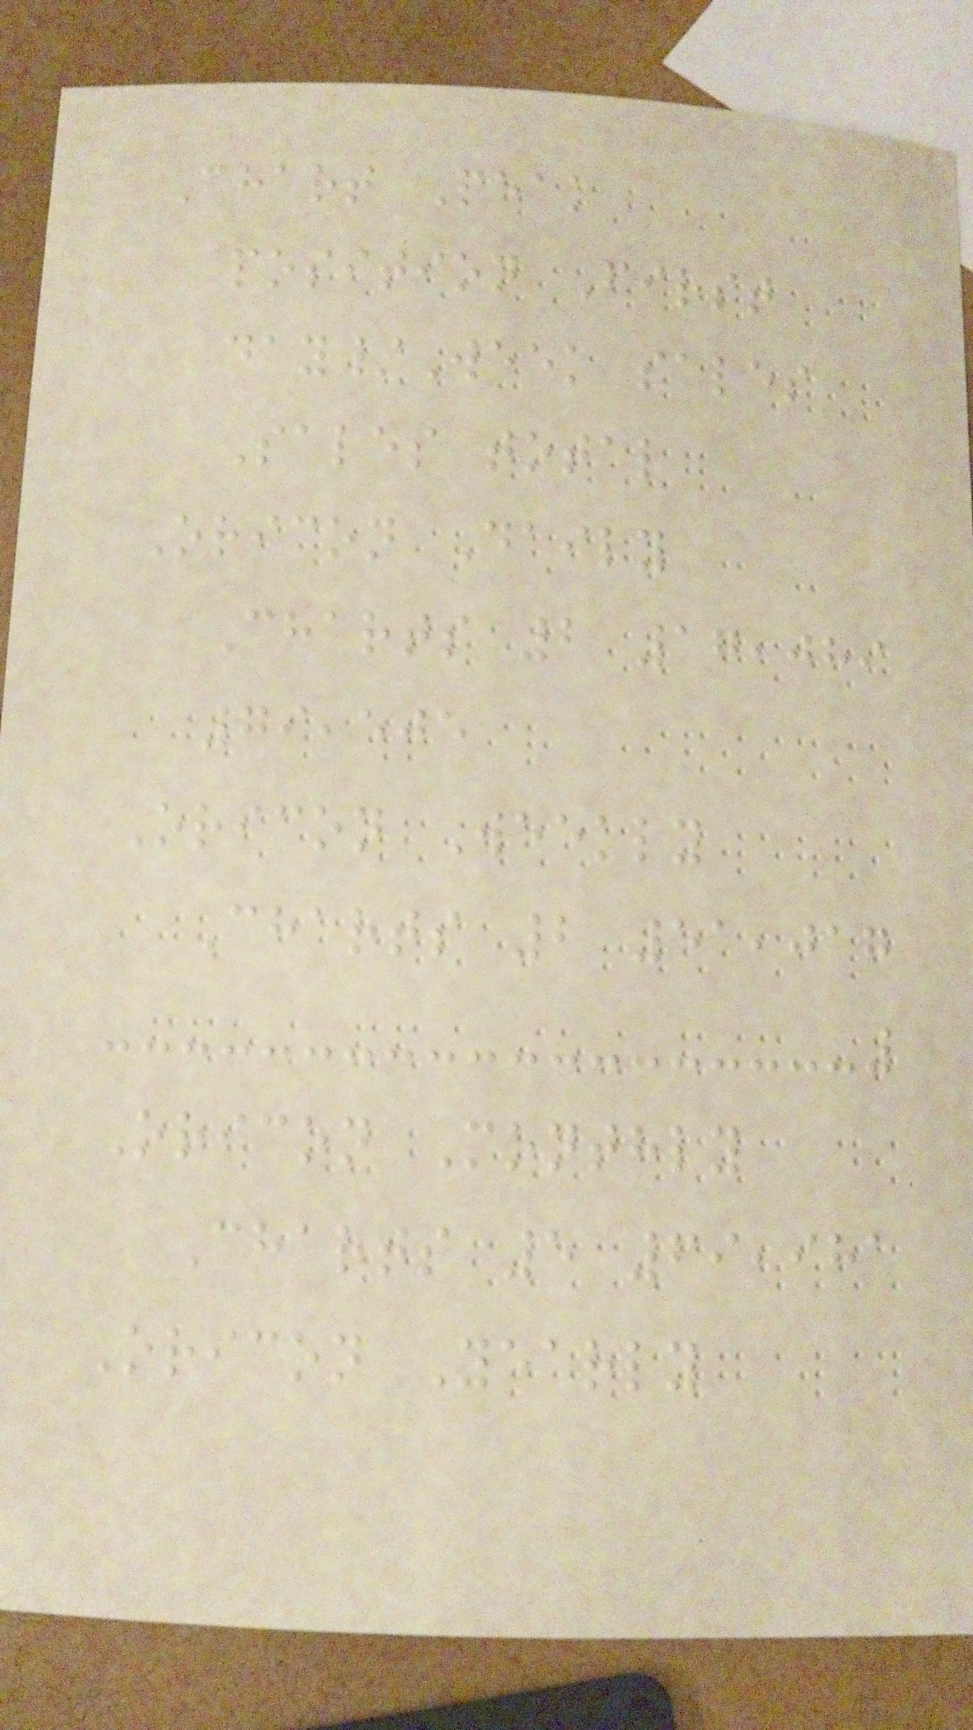Chart Peak
position First
day/Week sales
Sales total
Oricon Daily
Charts 2 17,089
79,505
Oricon Weekly
Charts 2 51,017
Oricon Monthly
Charts 5 69,981
Oricon Yearly
